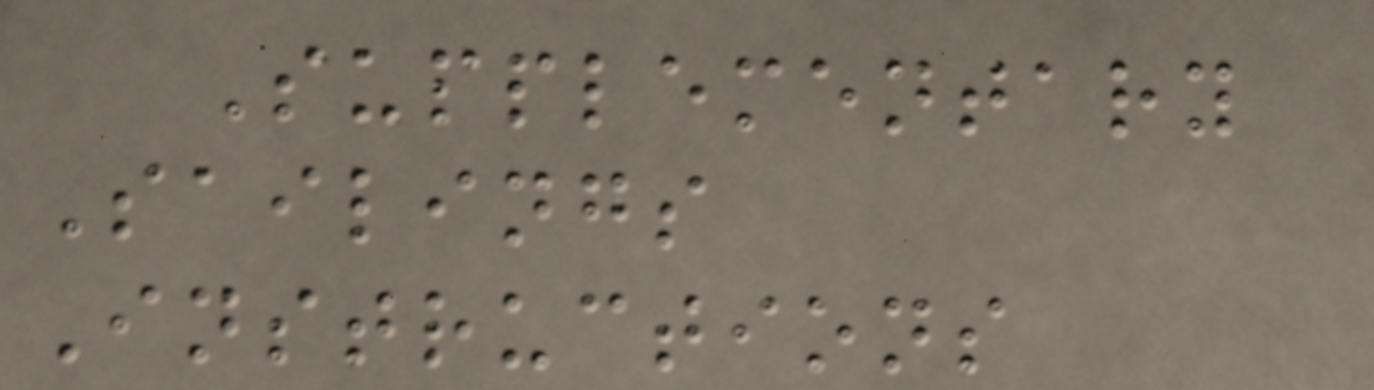Supplementary
Sailings
Instructions
